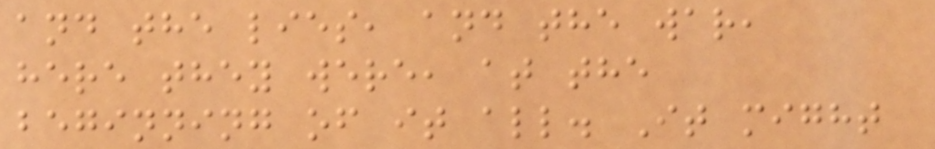and the lies, and the war,
here they were, at the
beginning of it all. It might
